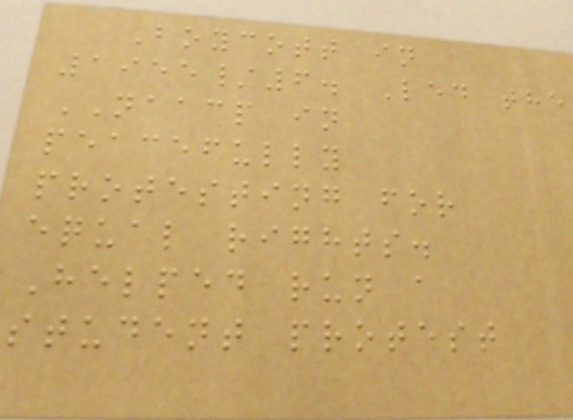Boycott in
1955/6. Led the
NAACP in
peacefully
protesting for
equal rights.
Helped run a
student protest
